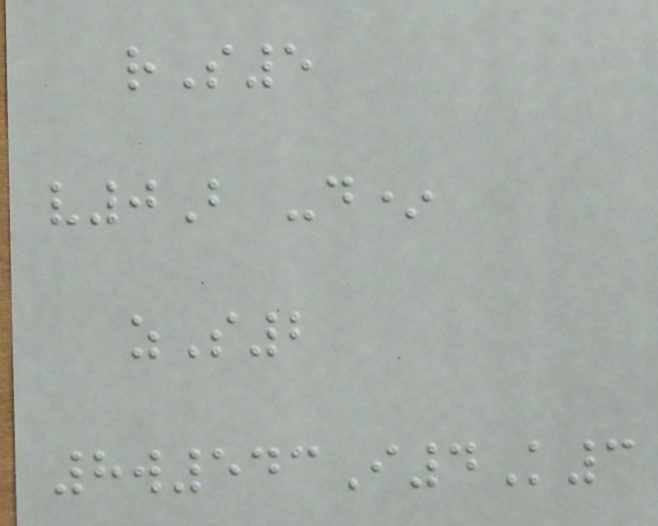rS5
v0B -d*
zS2
8w543I4K3
